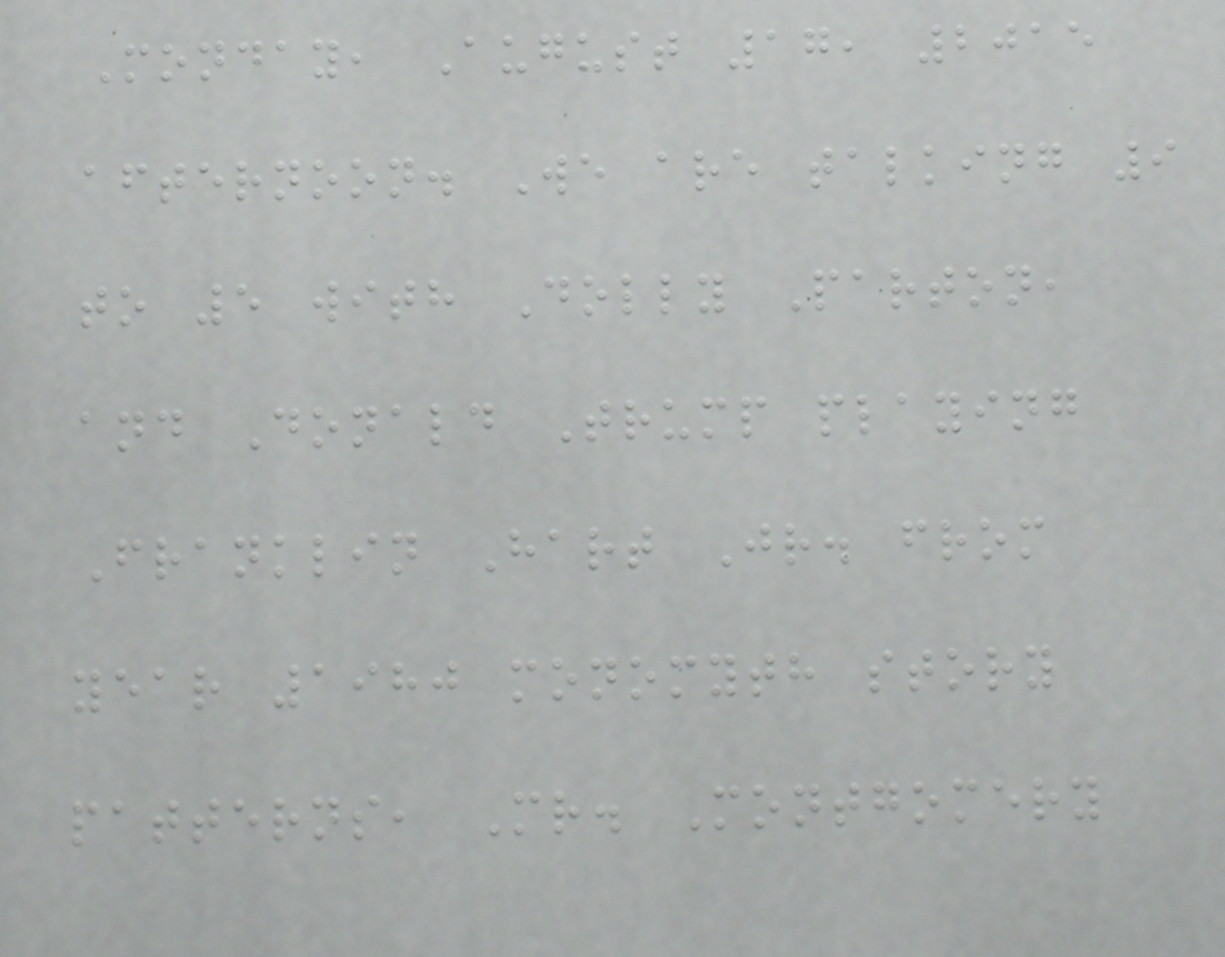Monday, August 17, 2015
afternoon. We are talking 9
to 5 with Dolly Parton,
and Donald Trump playing
Franklin Hart Jr. from
year 1980 monomyth story
patterns, Mr. Montgomery
